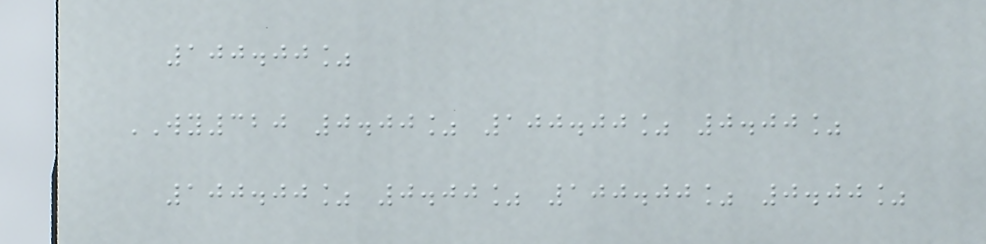100.00%
WY320 0.00% 100.00% 0.00%
100.00% 0.00% 100.00% 0.00%
